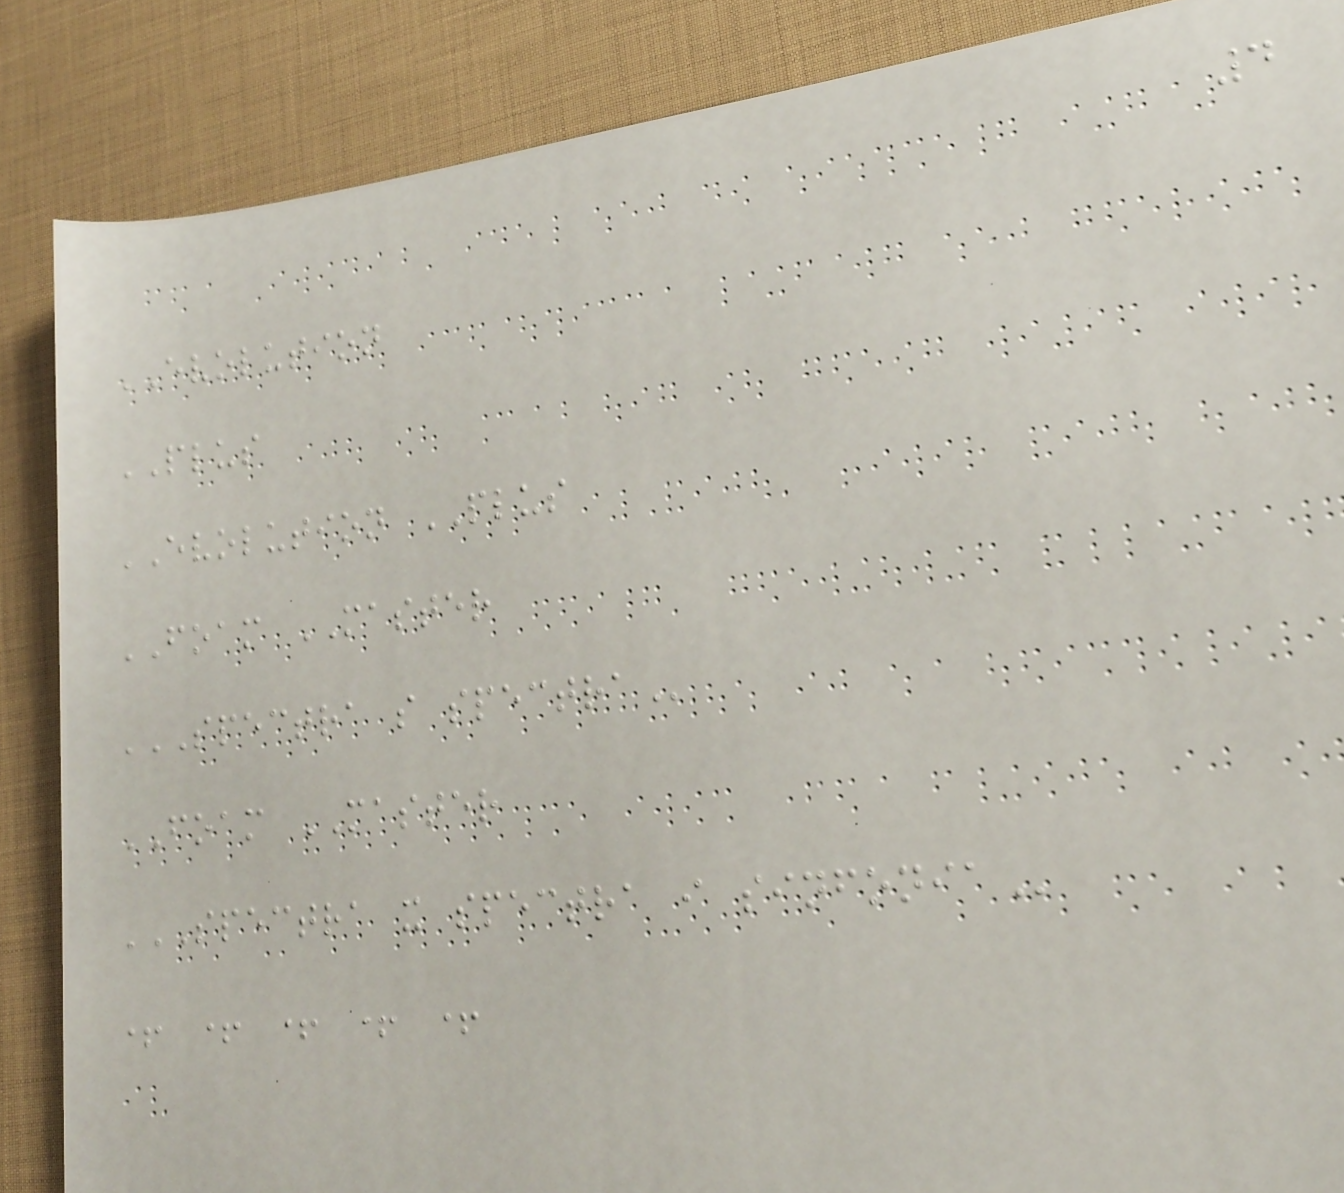4
EVOLUTION
PLUS
EVOLUTION PLUS
FOAM MASTER
SPECTRA S SPECTRA
FOAM MASTER
SPECTRA X SPECTRA I SINFONIA
+ + + + +
